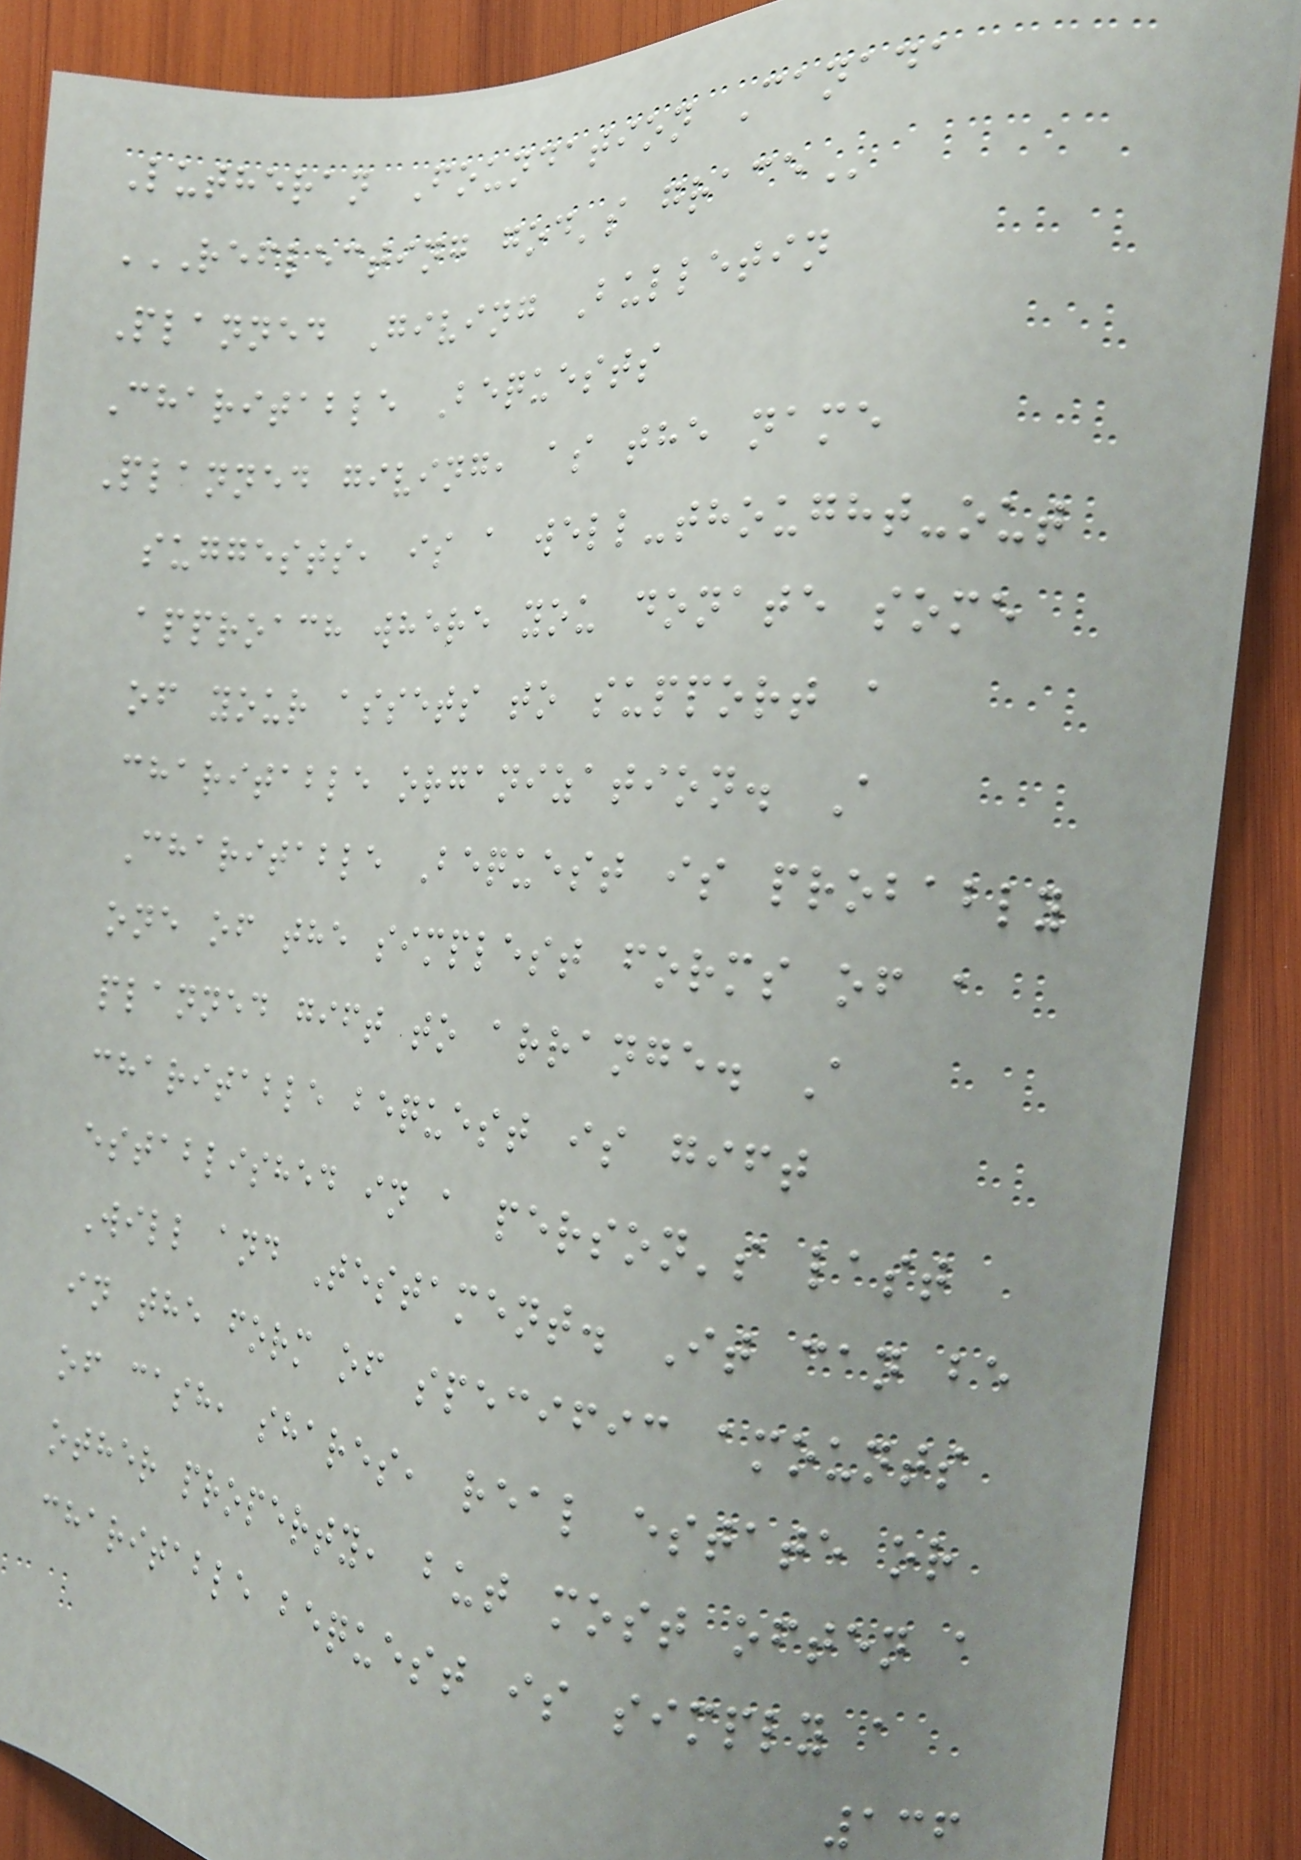Lutheran Foundation Canada
REFLECTING GOD'S GRACE
Planned Giving Bulletin
Charitable Bequests
Planned giving, as the name
suggests, is a well-thought-out
approach where you donate some
of your assets to support a
charitable organization. A
Charitable Bequest is probably
one of the simplest forms of a
planned gift to arrange. A
charitable bequest is gift
established in a person's last
Will and Testament. It can be
in the form of specific amounts
of cash, shares, real estate or
other property, but most often a
charitable bequest is simply a
136
